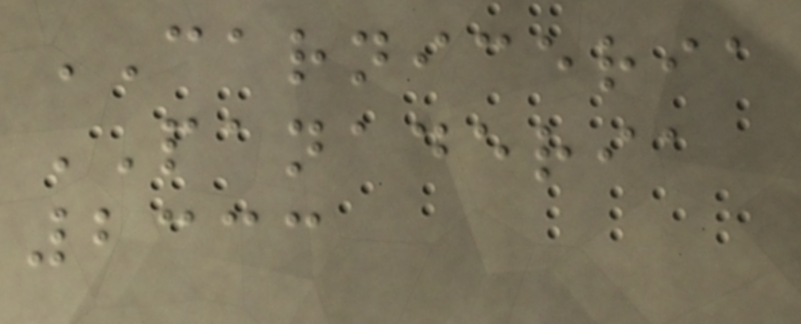CARNICERIA
PANADERIA
2333
